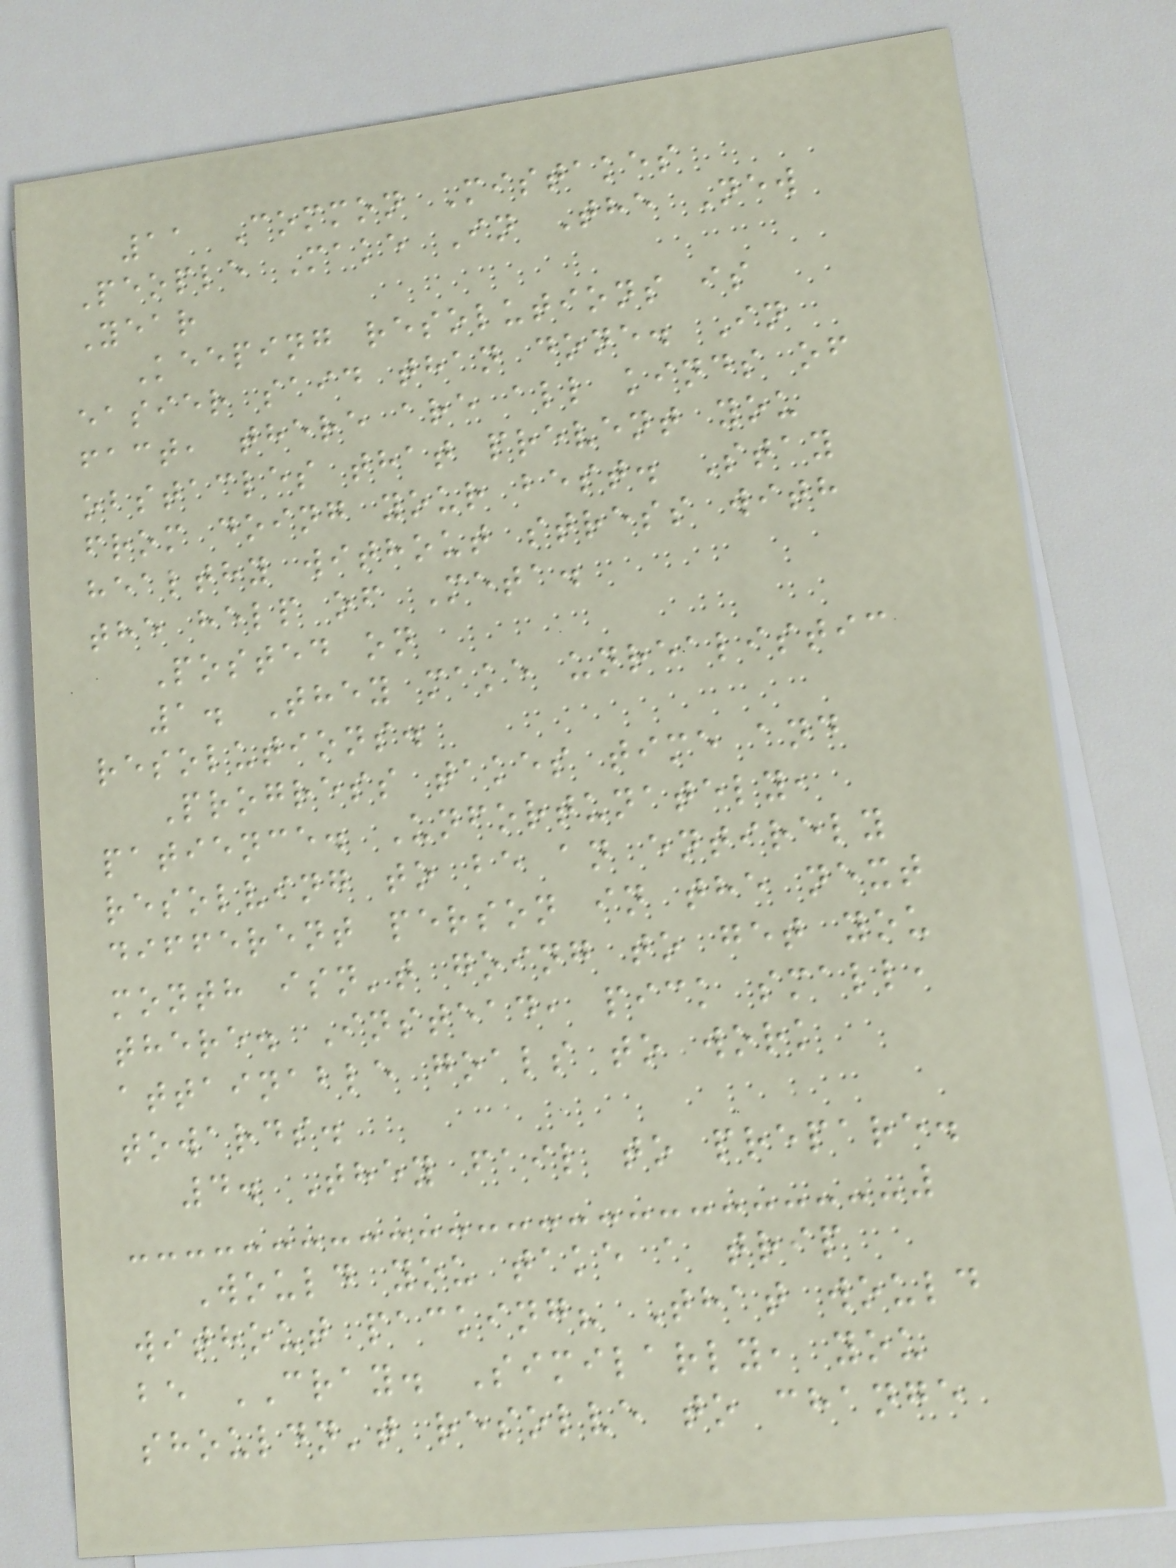11 Common Mistakes
People Make In The New
Year
Keeping resolutions is
easier said than done. In
fact, there are all kinds of
obstacles that prevent you
from doing your best. Stay
healthy without stress with
the help of Meta.
Posted on
1. They make unrealistic
resolutions.
Progress takes time and
patience. Unfortunately,
resolving to be an entirely
different person in the next
month isn't going to get you
there. Instead, pick small,
attainable goals to work
towards.
4. They fail to prepare.
Would you take a trip
without packing? That would
be CRAY. Similarly, you
shouldn't resolve to change
